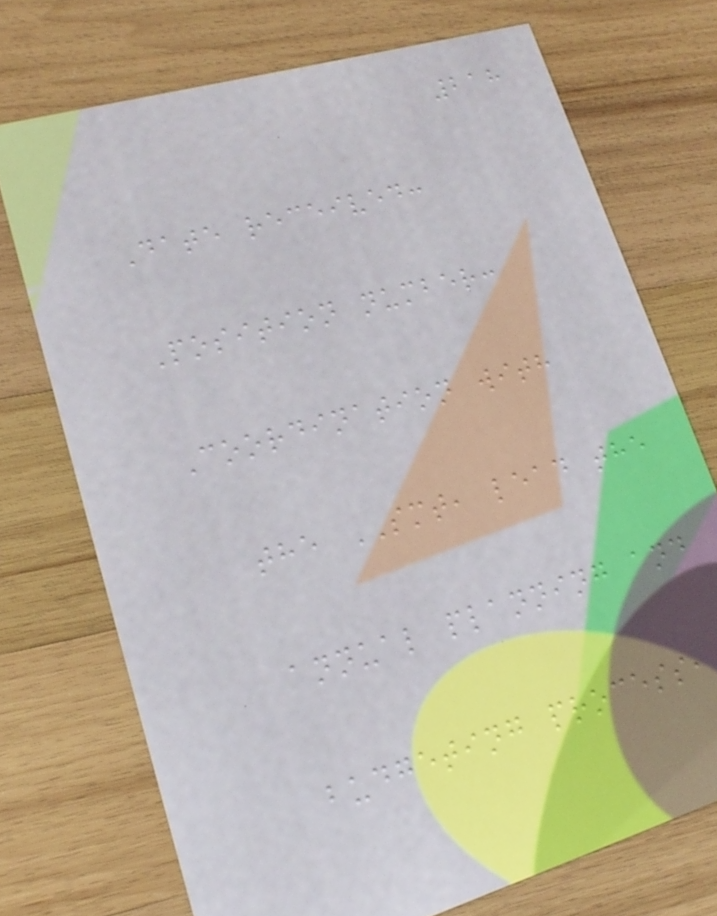218
Date received:
Position number:
Coordination with
the SMT, lead the
annual planning and
budgeting process,
